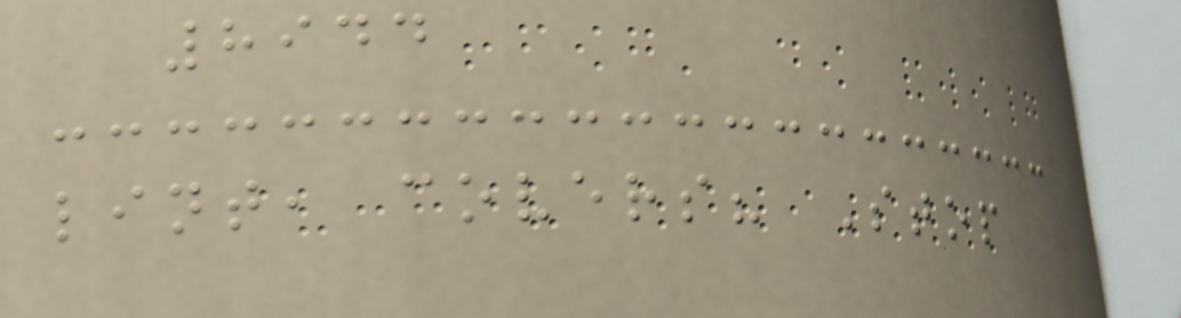8944
lint, covers? Stop
